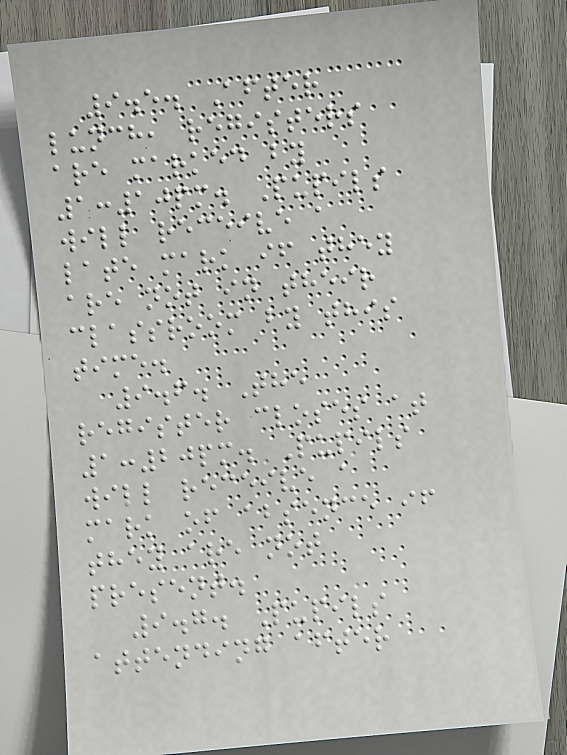9.5. After
lunch, registers
are marked by
1:10pm. Pupils
will receive a
late mark if they
are not in their
classroom by this
time.
9.6. The
register closes at
1:20pm. Pupils
will receive a
mark of absence if
they are not
present.
9.7. Pupils
attending after
